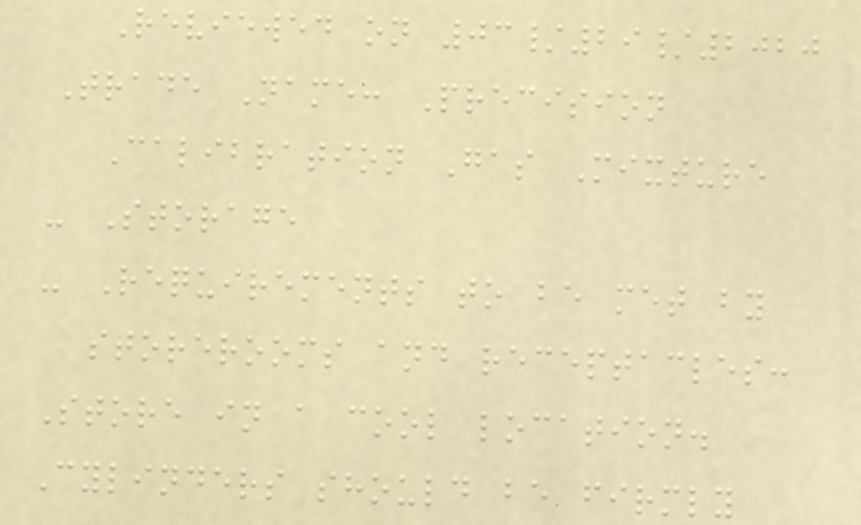Reviewed on 03/29/2020
Trade Name: Precision
Calibration Gas Mixture
- Storage
- Requirements to be met by
storerooms and receptacles:
Store in a cool location.
Cylinders should be firmly
